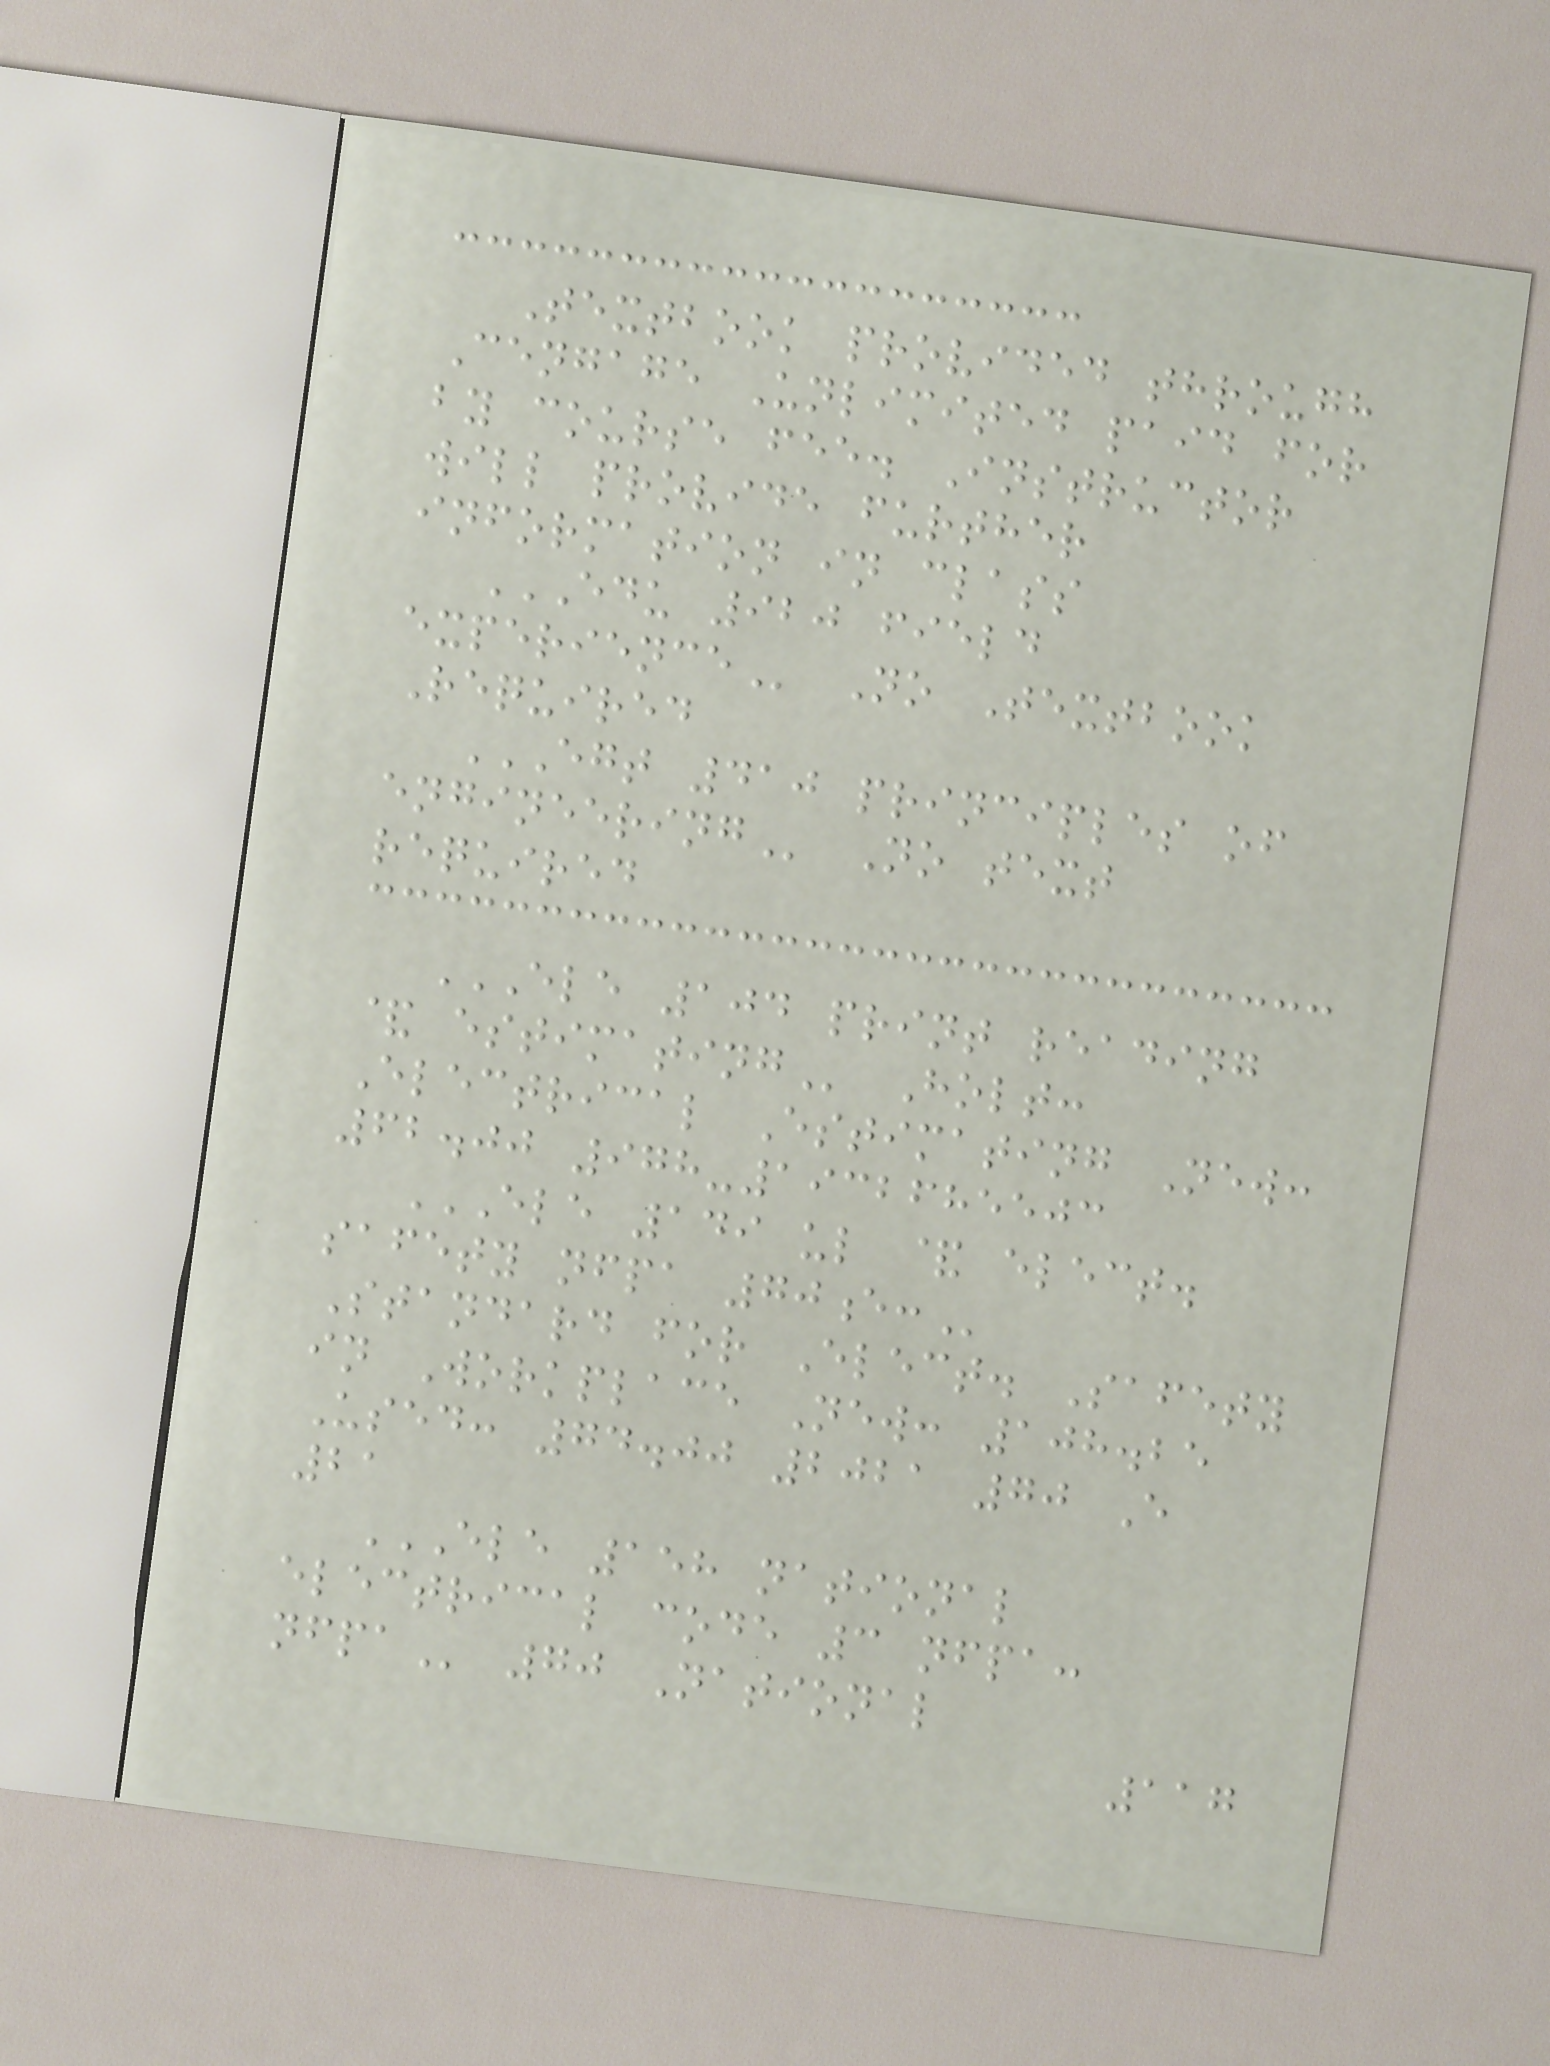Textbook provided through
Cengage Unlimited paid for
by course fee. Instructor
will provide further
information in class
EDU 920 FIELD
EXPERIENCE No Textbook
Required
EGT 410 PRINCIPLES OF
ENGINEERING No text
required
ELE 104 PRINT READING
& ESTIMATING Holt:
Electrical Estimating New:
62.00 978-1932685503
ELE 149 UL & ELECT.
SAFETY NFPA 70E:
Standard for Elect. Safety
in Workplace New: 108.25
Used: 74.00 2021 70 E
21
ELE 158 NATIONAL
ELECTRICAL CODE 3 NFPA:
NFPA 70 National
117
